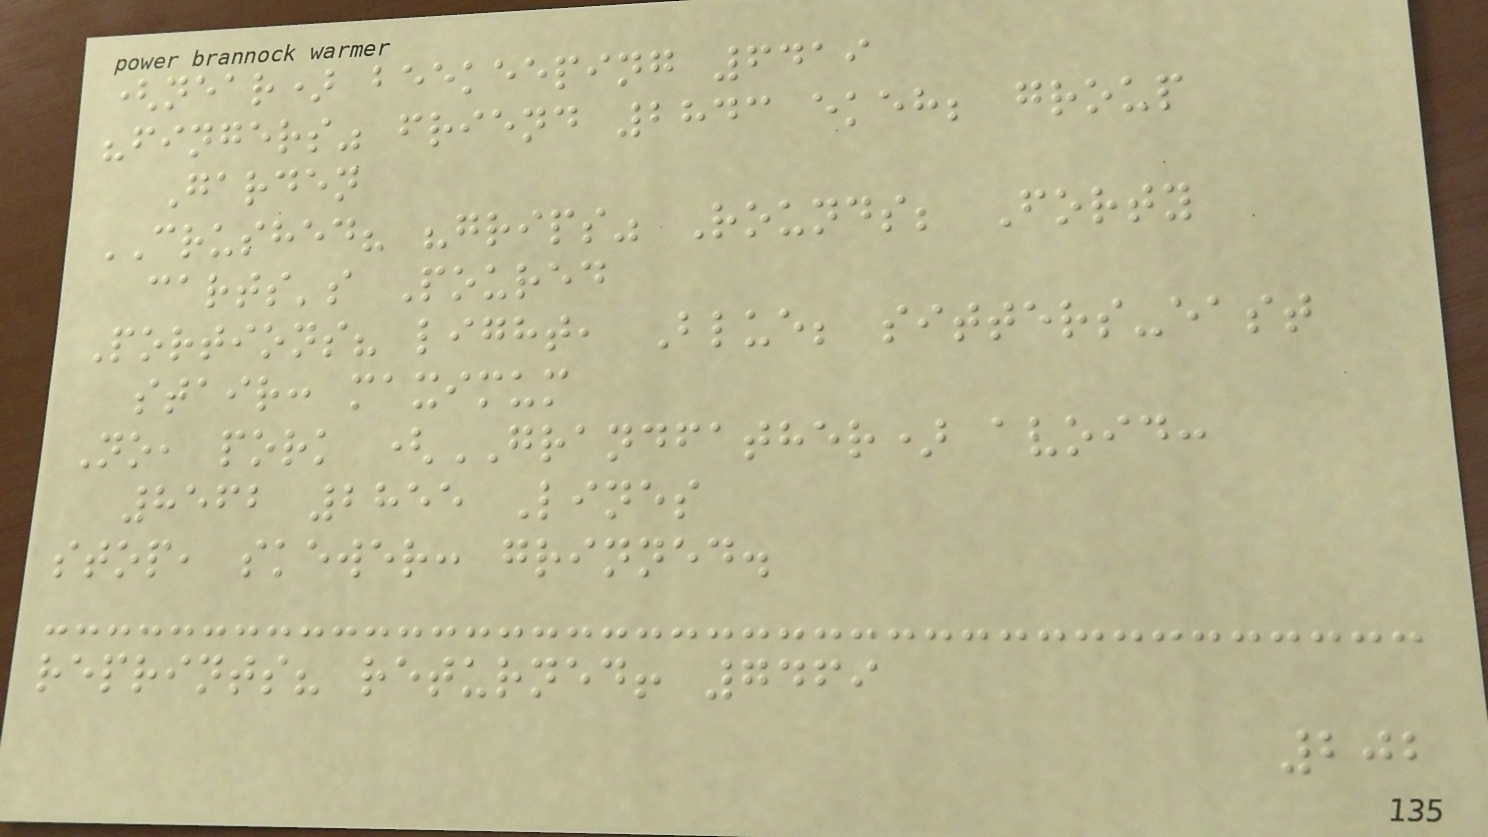(near) beekeeping 6419
"fingers" friend 2843 ekeh; group
Garden
CRUSHED? "grips" Rounds; Forty
carts's Poured
Portions? light, Blue; sitters-east
stair: maximum
No, pork (GRANDFATHER) avoid:
8562 2855 Lines
stop, skewer: grinned.
reprints? returned! 7469
202
